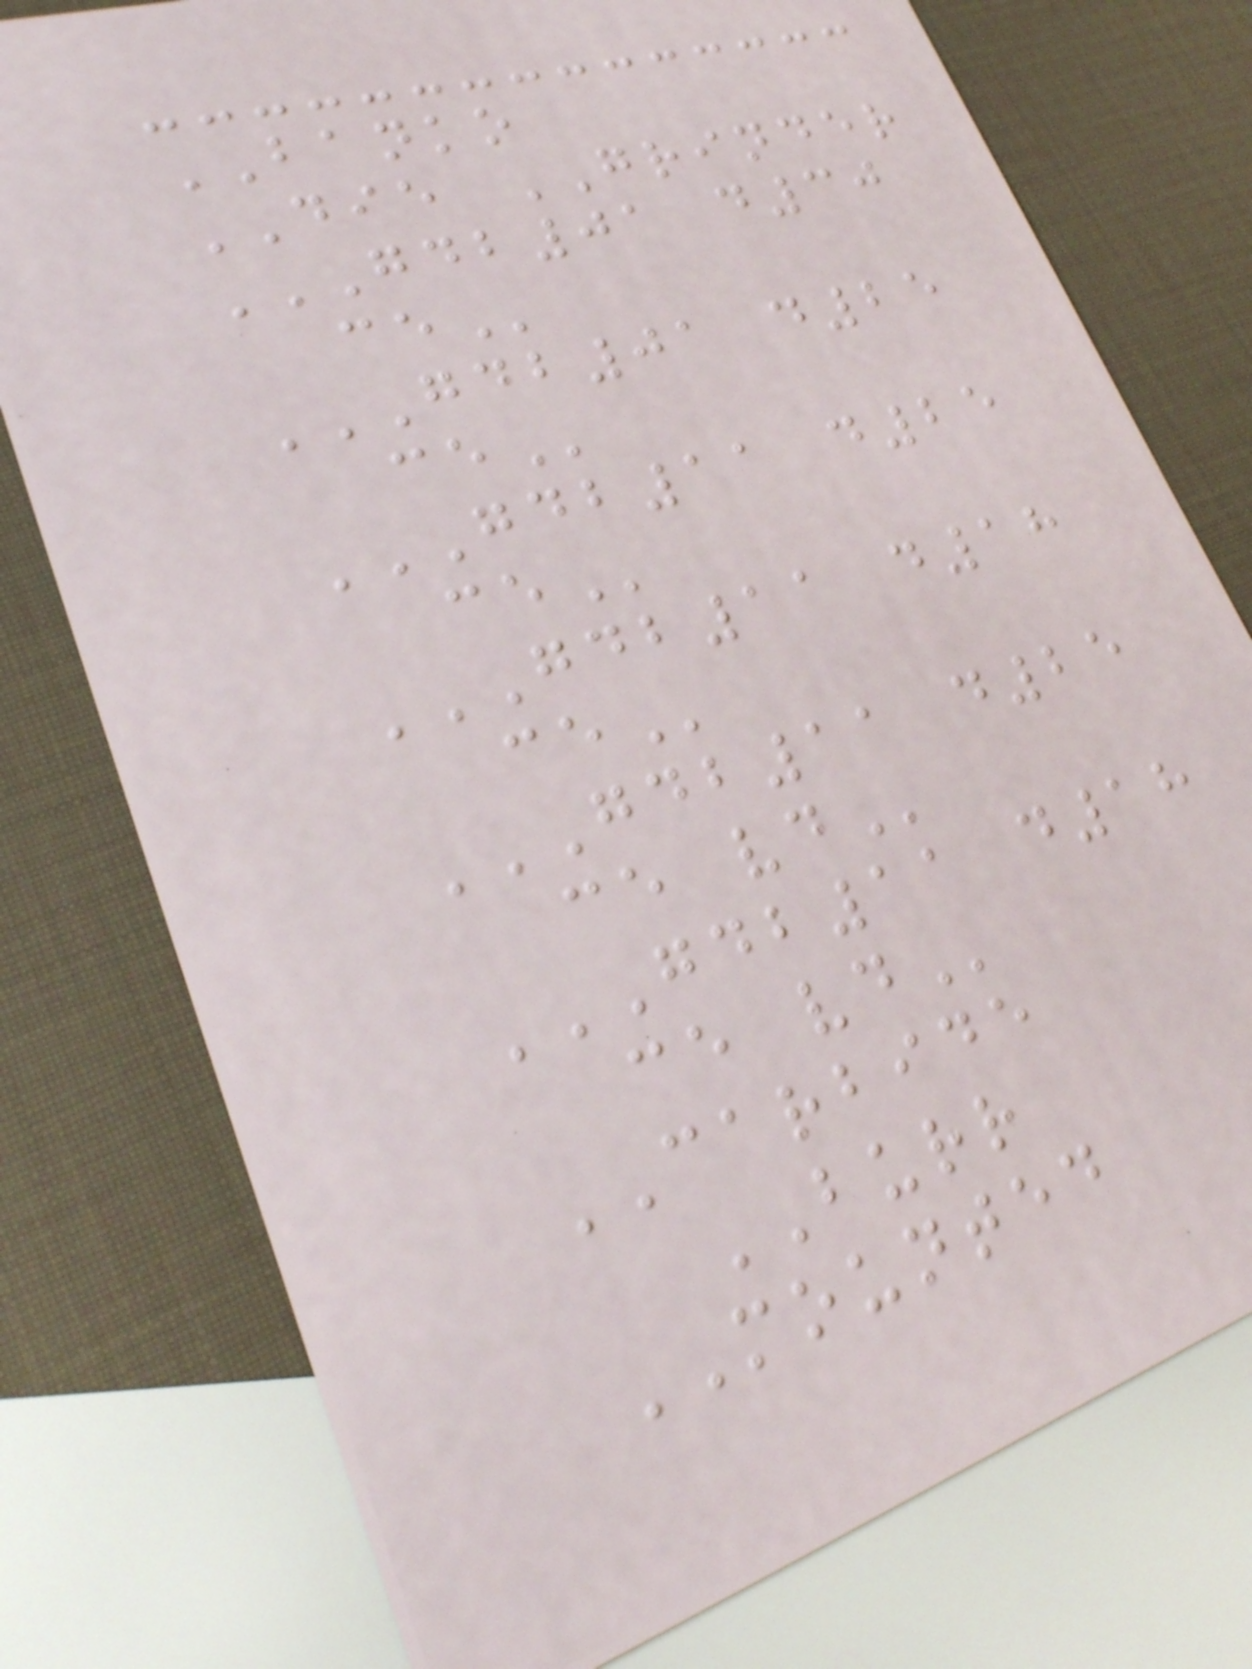BANKO
DIE GRINDER
GDB01 D30
CE
GDB01 D25
CE
GDB11 D25
CE
GDB11 D18
CE
GDB11 D25
CE VD
GDB11 D18
CE VD
CARBIDE
BURR
MOUNTED
